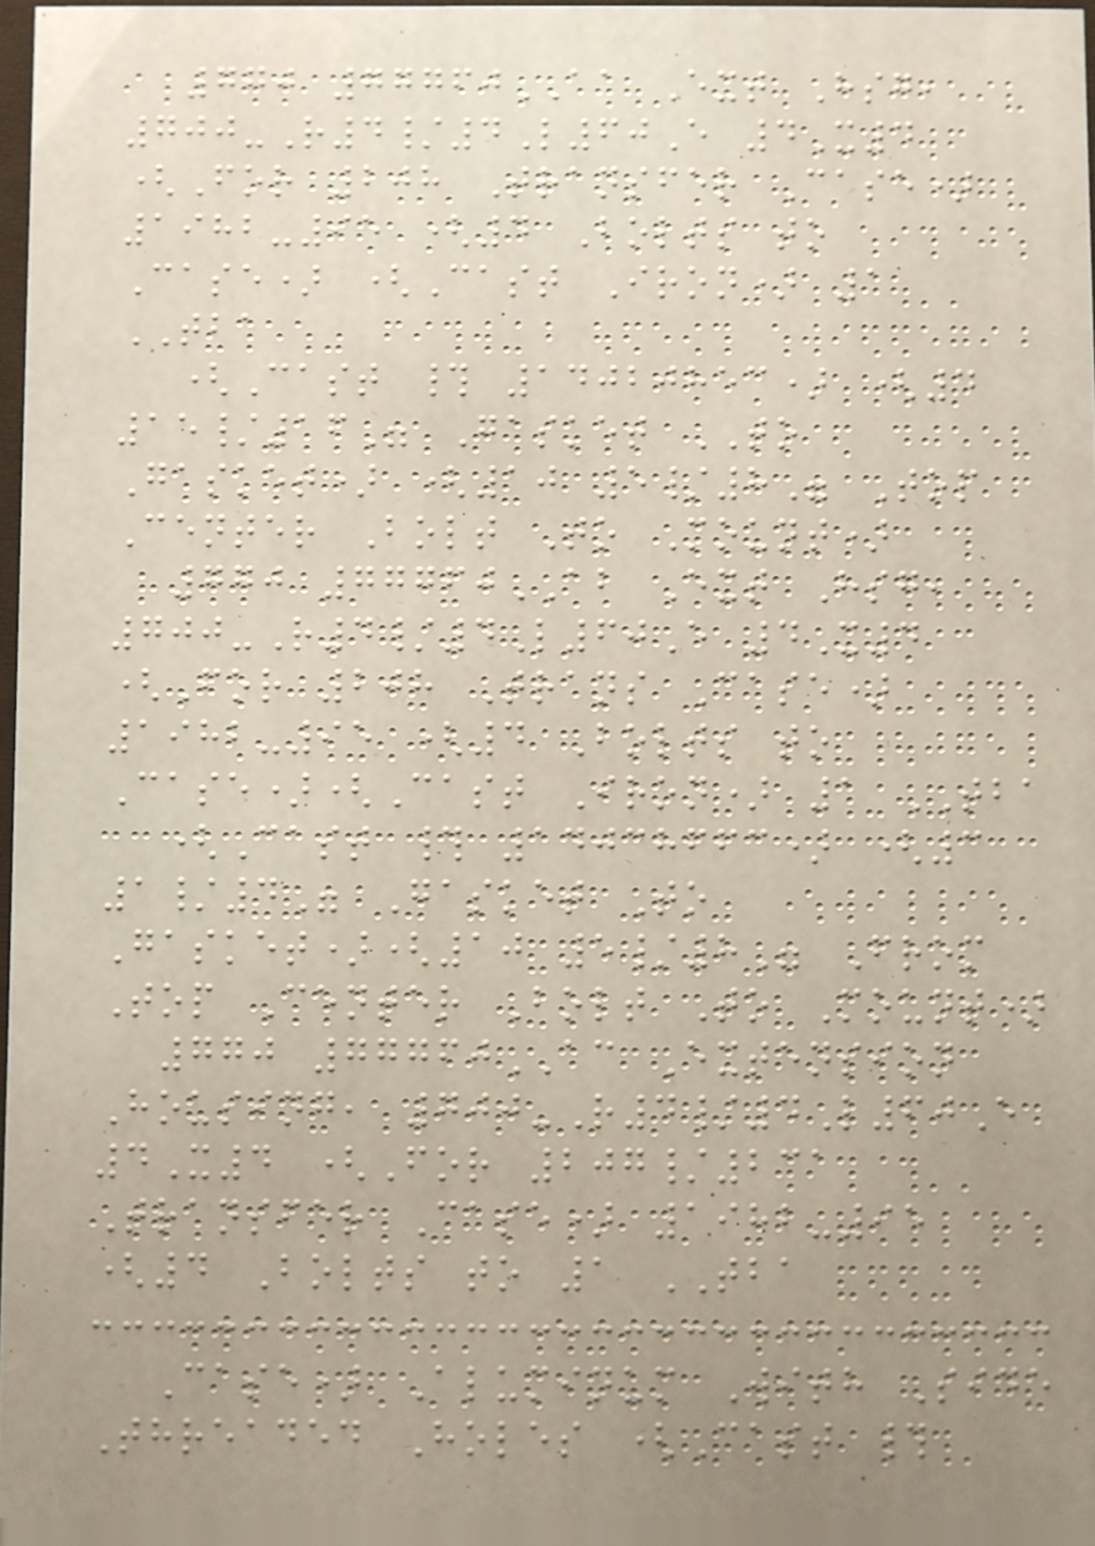770 77760AA Ext Hsg,
700-R4/4L60E 4X4
(For 208 Transfer Case)
1982-95 (4 Bolts to
Case) (Cast Iron) 1
TBA
(Cast # 14020853) (4
15/16" Gasket TO
Gasket) (10 5/8" Top
Center Bolt To Mount)
770 77760AB Ext Hsg,
700-R4/4L60E 4X4
(For 208 Trans Case)
1982-95 (4 Bolts to
Case)(Cast Iron) 1 TBA
(Cast # 14038663) (3
1/4" Gasket To
Gasket)(10 5/8" From
Top Center Bolt To Mount)
770 77760AC Extension
Housing, 700-R4/4L60E
4X4 (For 207/231
Transfer Case) 1982-95
(4 Bolts to 1 TBA
Case) Aluminum With Side
Threaded Holes (Cast #
